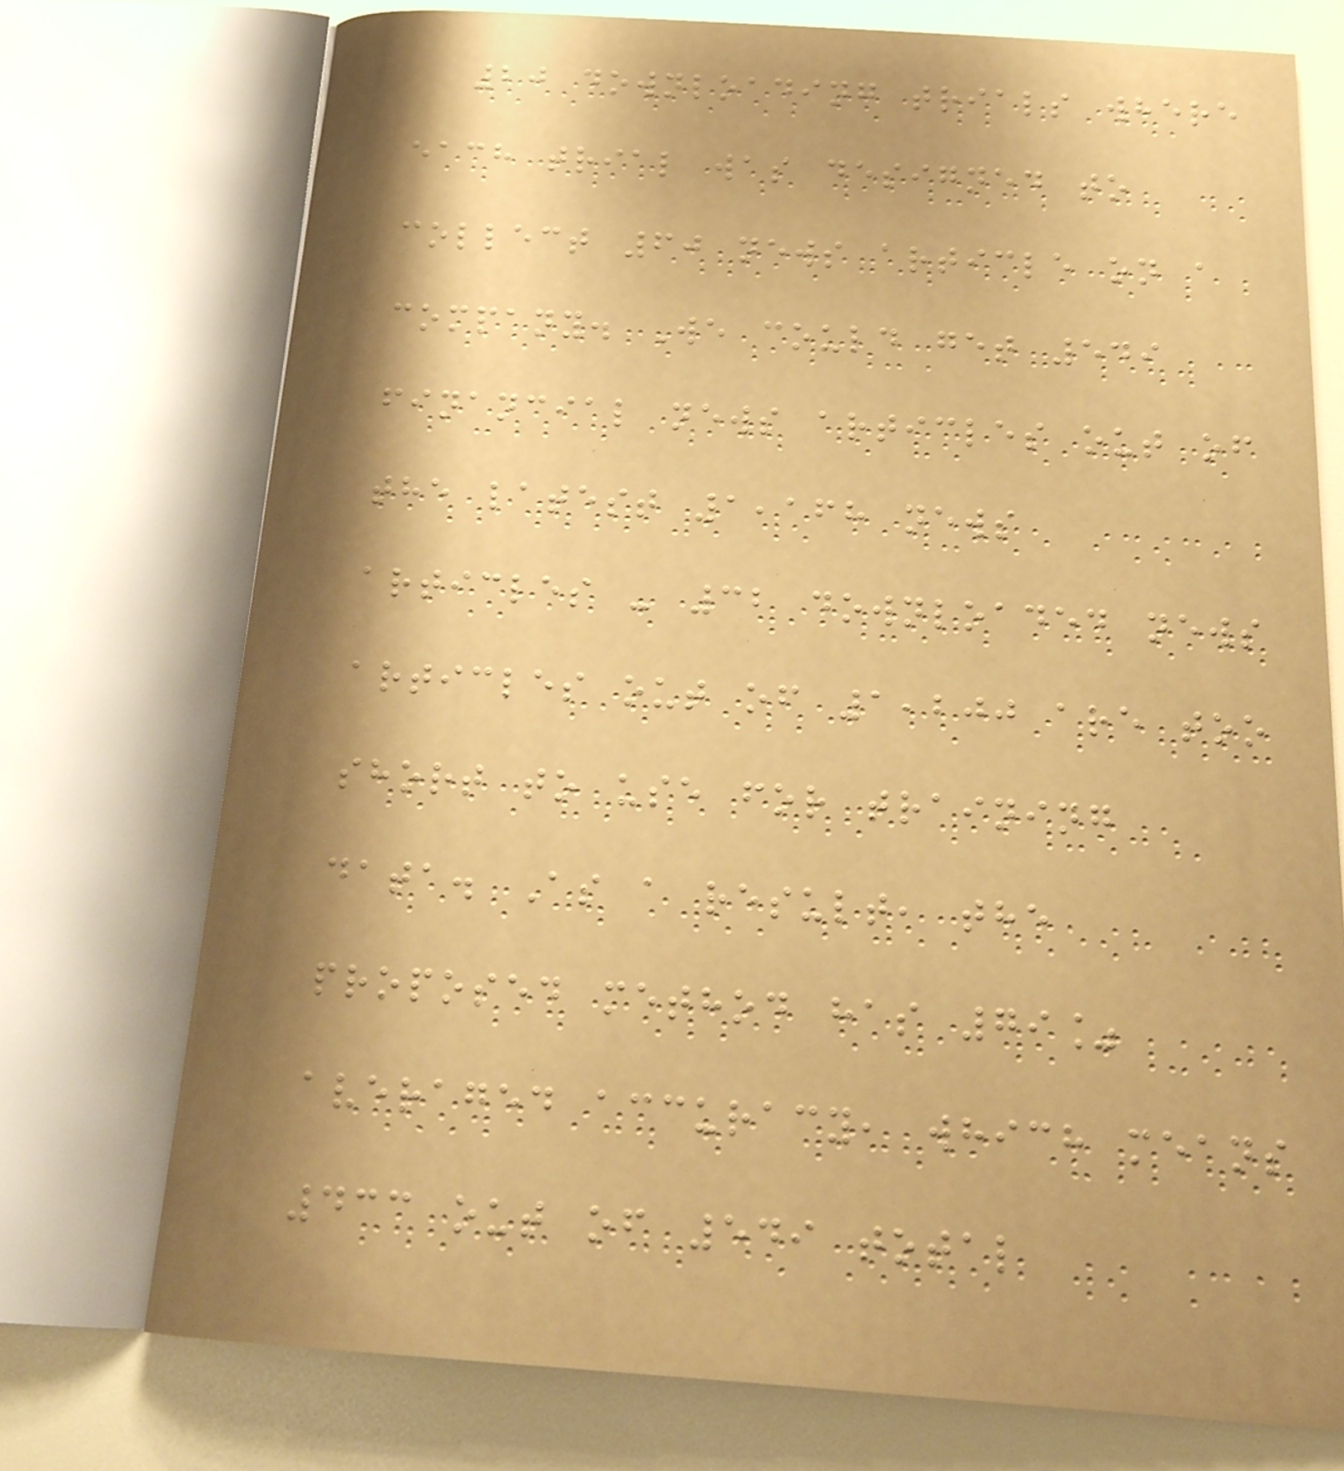20 downloading trials where
each trial was designed to
collect 60 news article on a
company. We could get 549
financial news articles out of
the latest 1,168 news
articles - 32 downloaded news
articles out of 1,200 are too
short to use for training
data. As a result, the
proposed method has 79%
averaged accuracy, which means
433 out of 549 total
